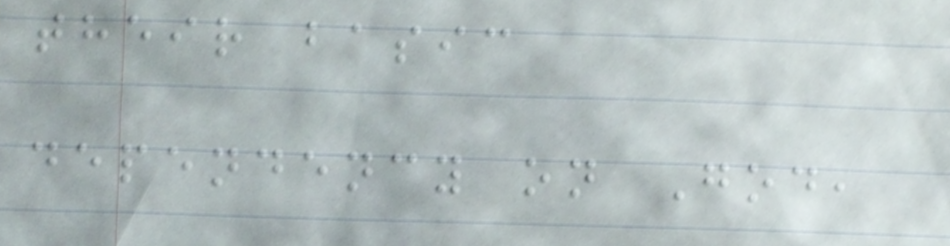their basic
dependency on God,
